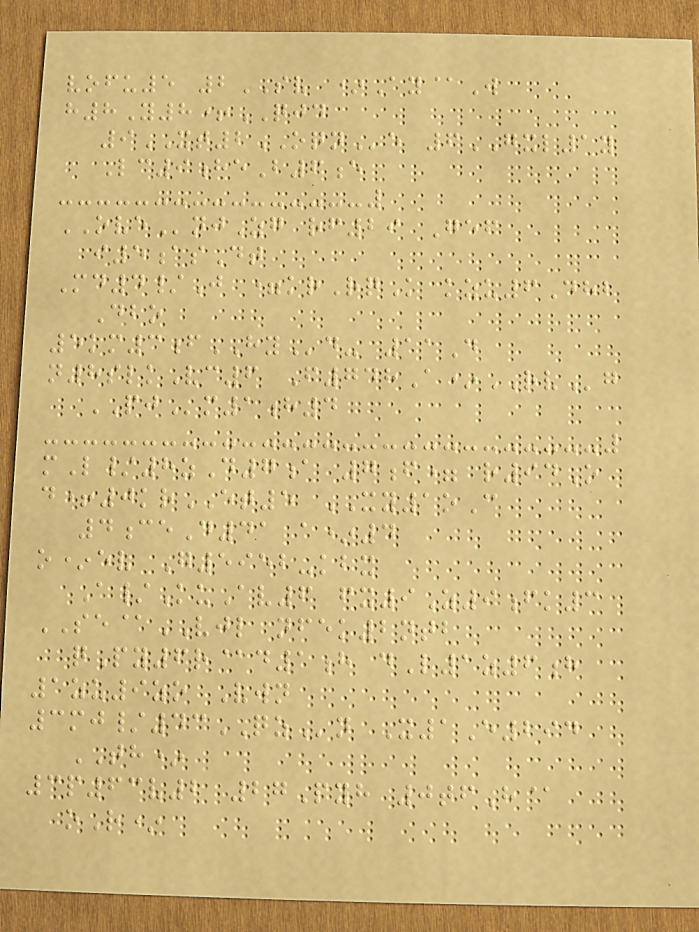vofu5 2SV *Ay@W
h8Y8+QJD
9XT2OQNe 6GXL1y
Lc9heB6e
OVEnjZg rf29 Gef
i5asDt
Md4/J =krRqK kzu6Dhb
Dbo
5km3fHYd- 11D
n8slkVc6 F748A*RVg
PJm1h4
mL/8zD7a 7f= r94O
d+0krET5 XY1oC
4ceD41 a*4
o*ev G5952-kbx
A/KuAv6 fx9Z9fk3
SE@VJL nfek2ntb
qPy6r@d1h dL1z6h
1zu9zo Vwn
3mj/43QZn X1E294
TH*
3p63v2 27Pyh 0tfH@
oR*
